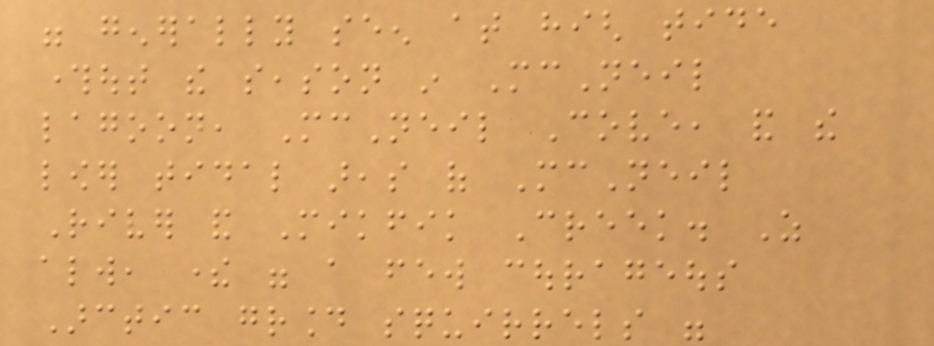were generally seen at high tide
throughout the season in McNeil
lagoon, McNeil Cove, and the
lower tidal areas of McNeil
River and Mikfik Creek. As
always, there were a few courageous
Arctic ground squirrels were
